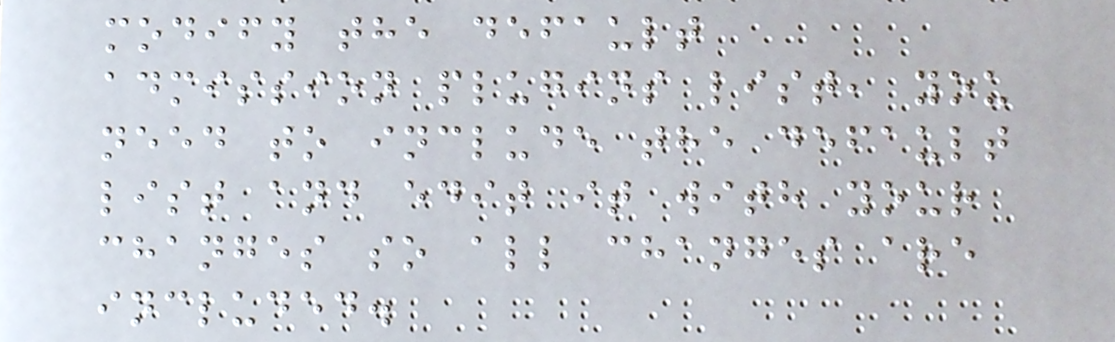modify the default
admission plugins list, you
need to include the default
list and edit it with your
changes so all changes are
included.
